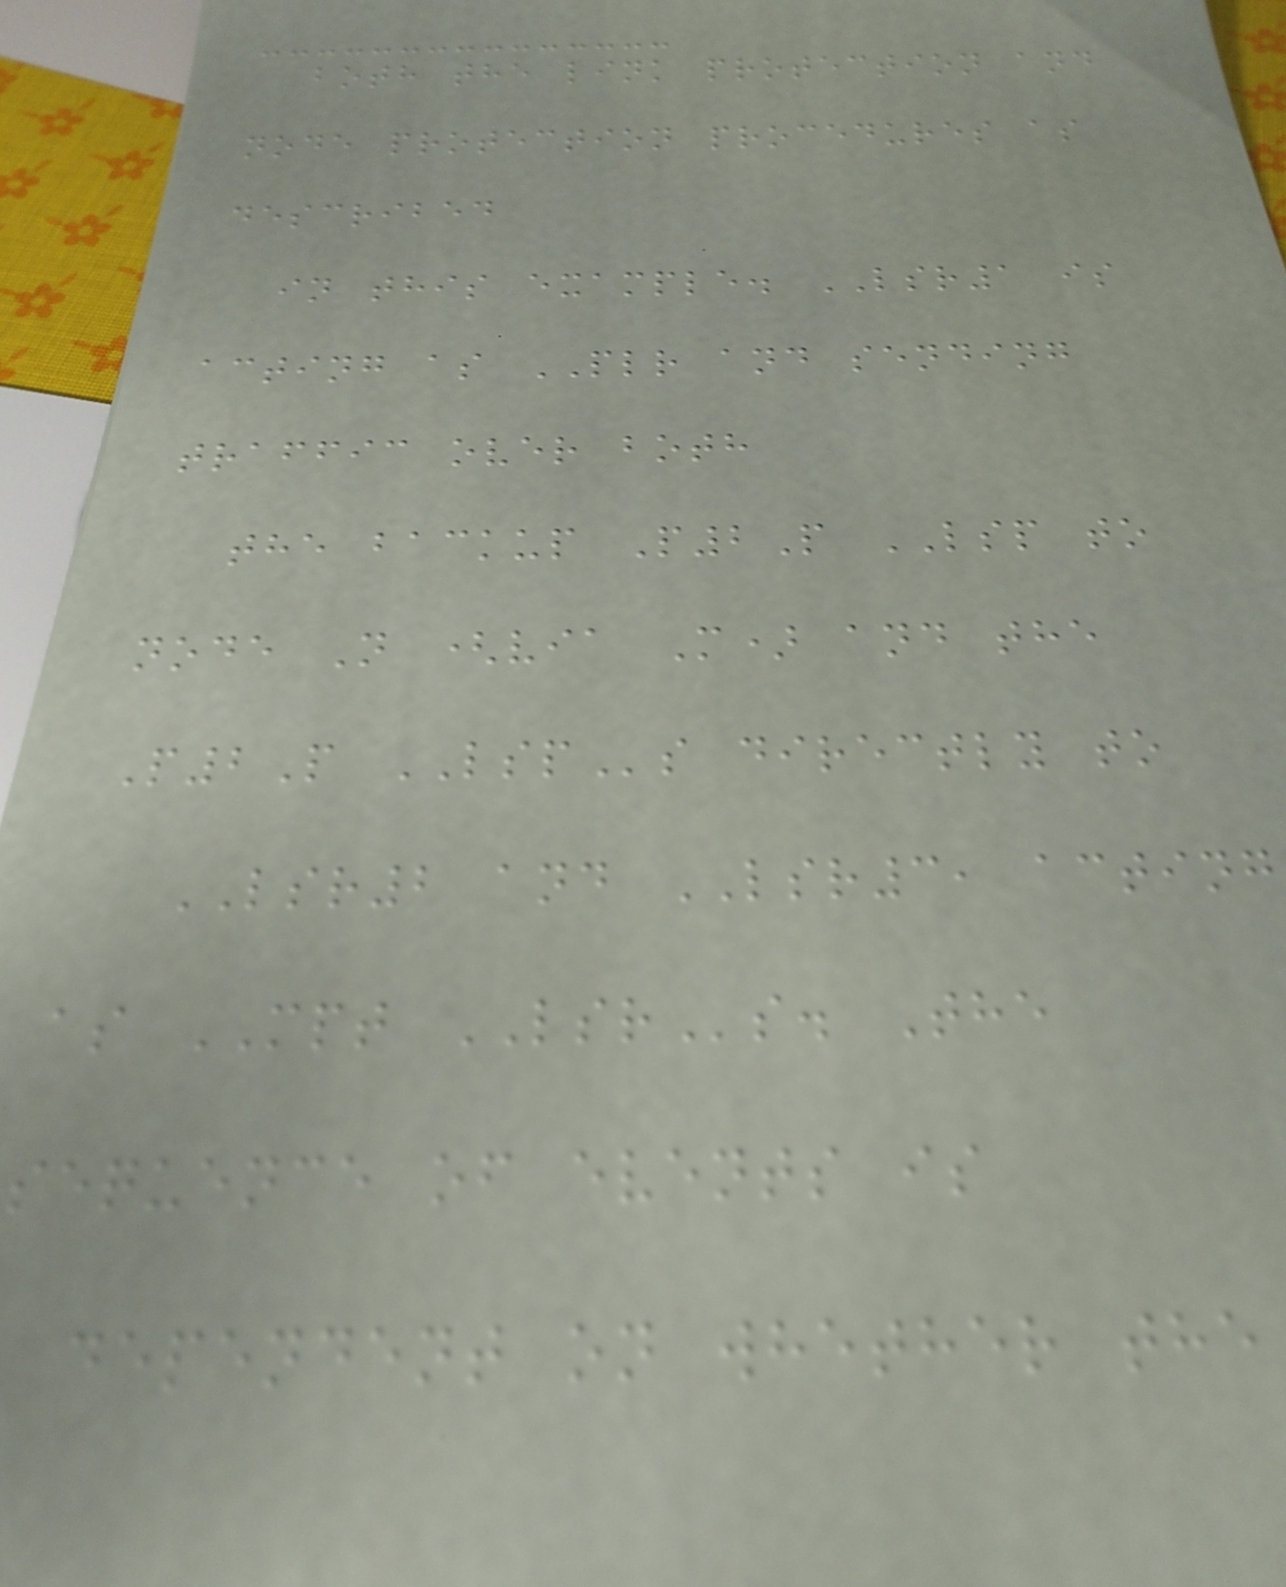both the link protection and
node protection procedures as
described
in this example. LSR1 is
acting as PLR and sending
traffic over both
the backup P2P LSP to
node N (via M) and the
P2P LSPs directly to
LSR2 and LSR3, acting
as MPT LSRs. The
sequence of events is
dependent on whether the
